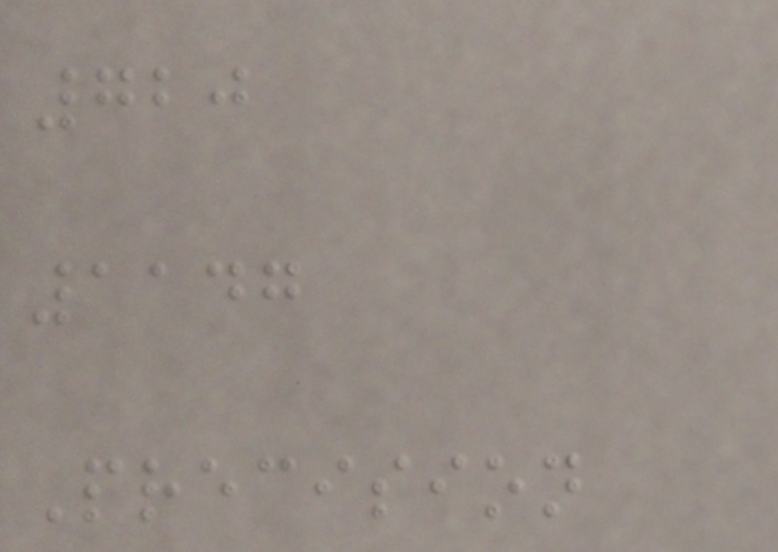720
1147
Precision
